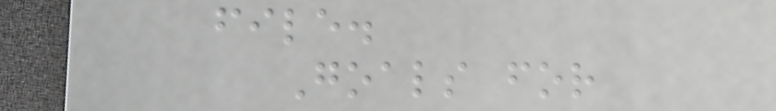file.
Goals for
